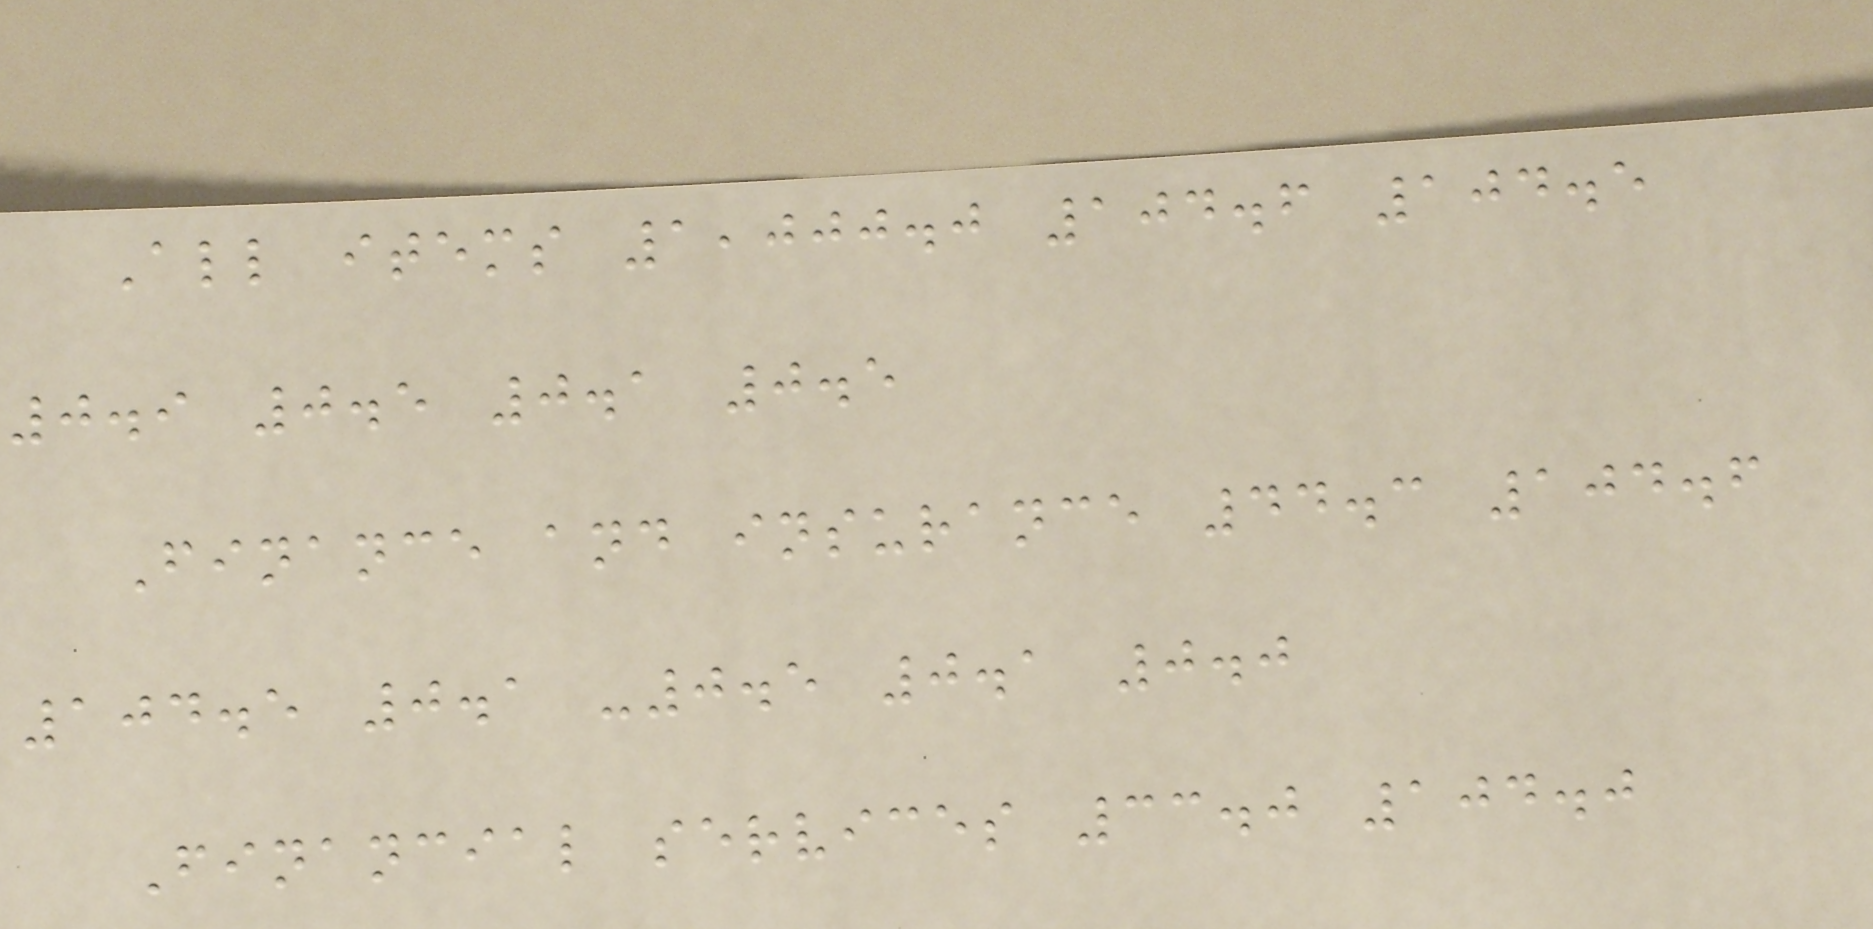All items 1,000.0 104.6 104.5
0.9 0.5 0.1 0.5
Finance and insurance 44.3 104.6
104.5 0.1 -0.5 0.1 0.0
Financial services 33.0 104.0
